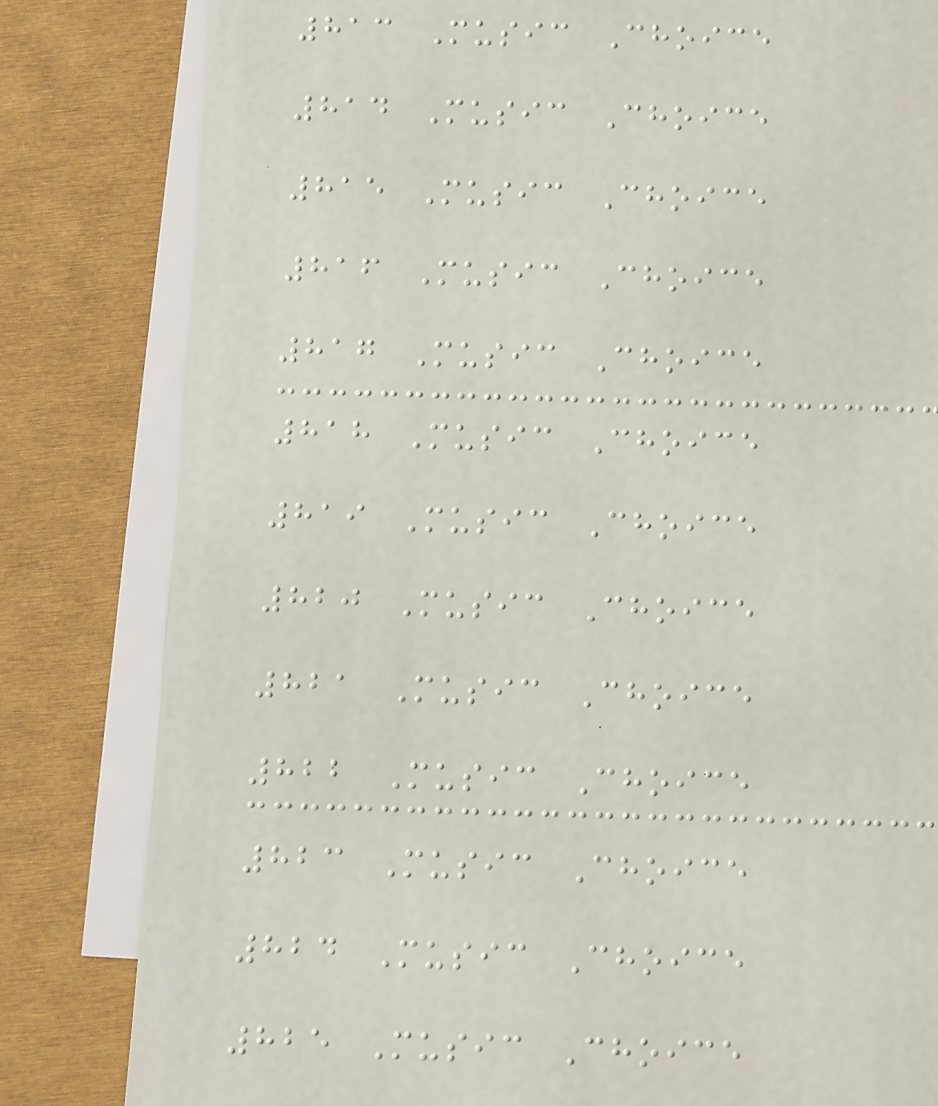813 Music Choice
814 Music Choice
815 Music Choice
816 Music Choice
817 Music Choice
818 Music Choice
819 Music Choice
820 Music Choice
821 Music Choice
822 Music Choice
823 Music Choice
824 Music Choice
825 Music Choice
